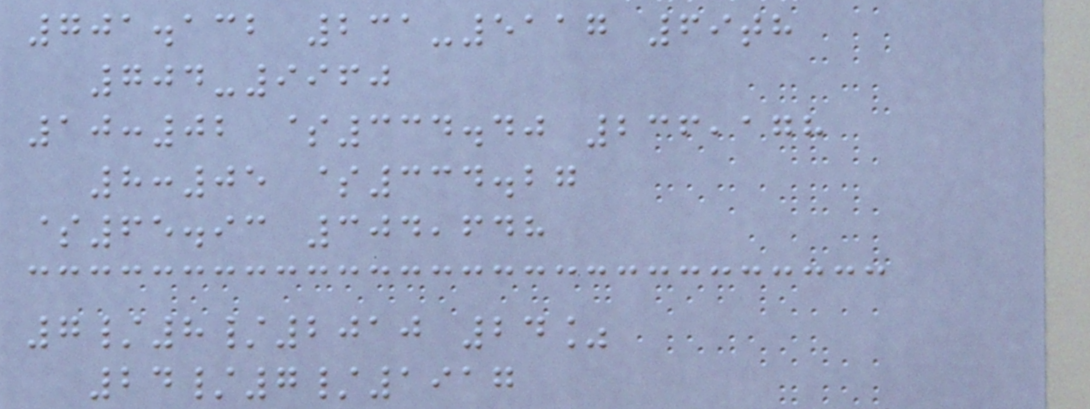701.132 231-5117 69th
704-9960
10:02 $334.40 236,178
8:05 $334.27
$65.93 304,648
7/8/2010 24%
24/7/1917
